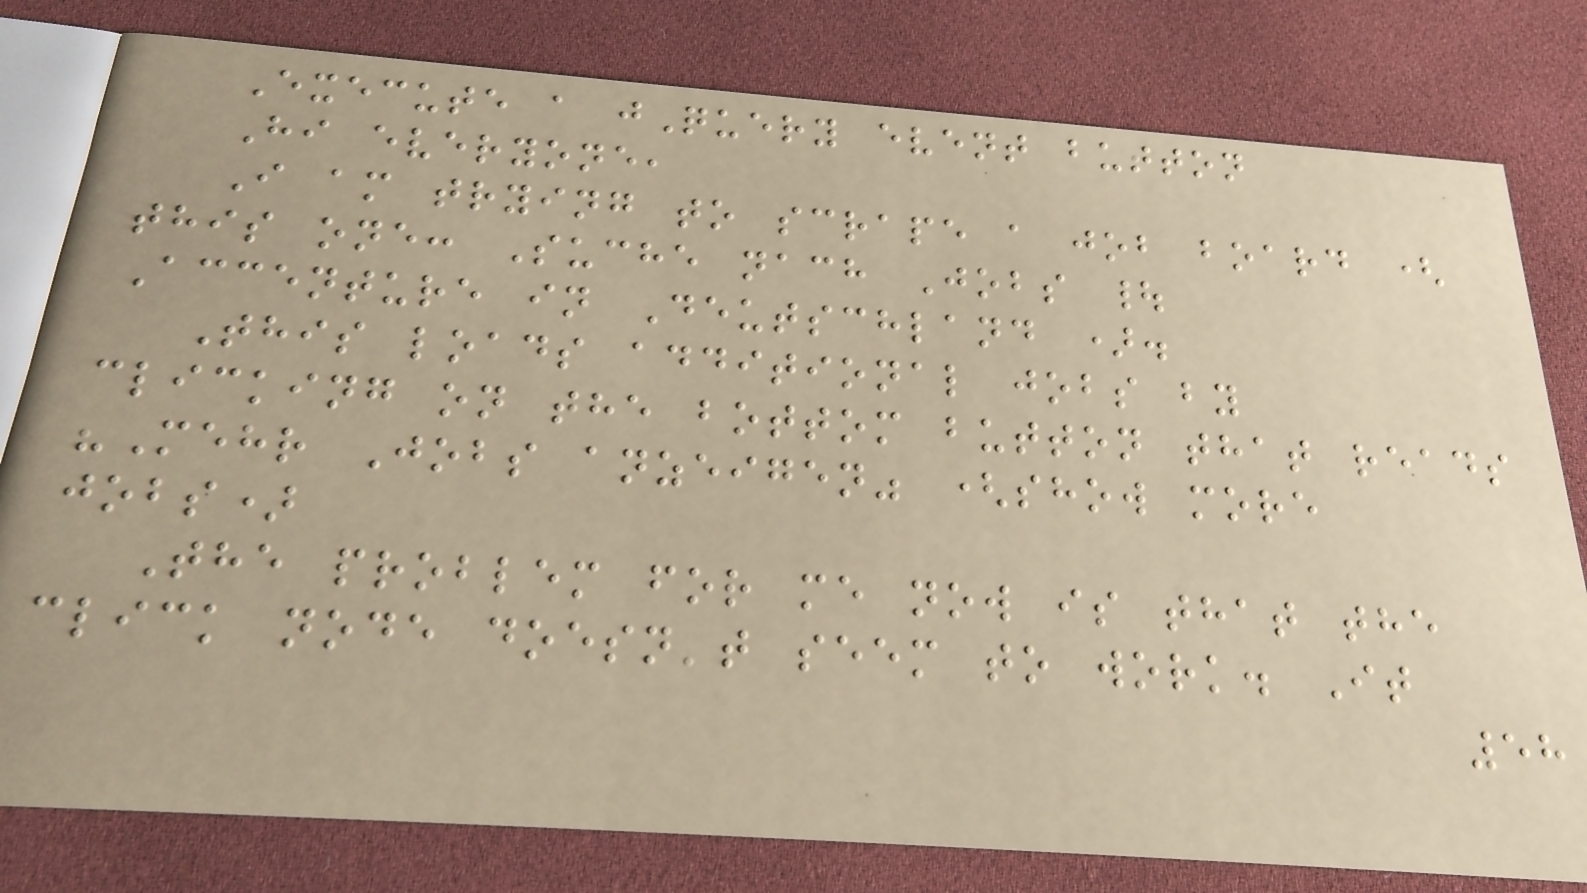Execute a jQuery event button
Hi everyone,
I am trying to scrape a job board (
this one: Suche nach Jobs |
Accenture in Deutschland ).
This loads additional jobs by
clicking on the bottom button that reads
"Mehr Jobs anzeigen" (show more
jobs)
The problem for me now is that the
click node doesn't seem to work. It
58
